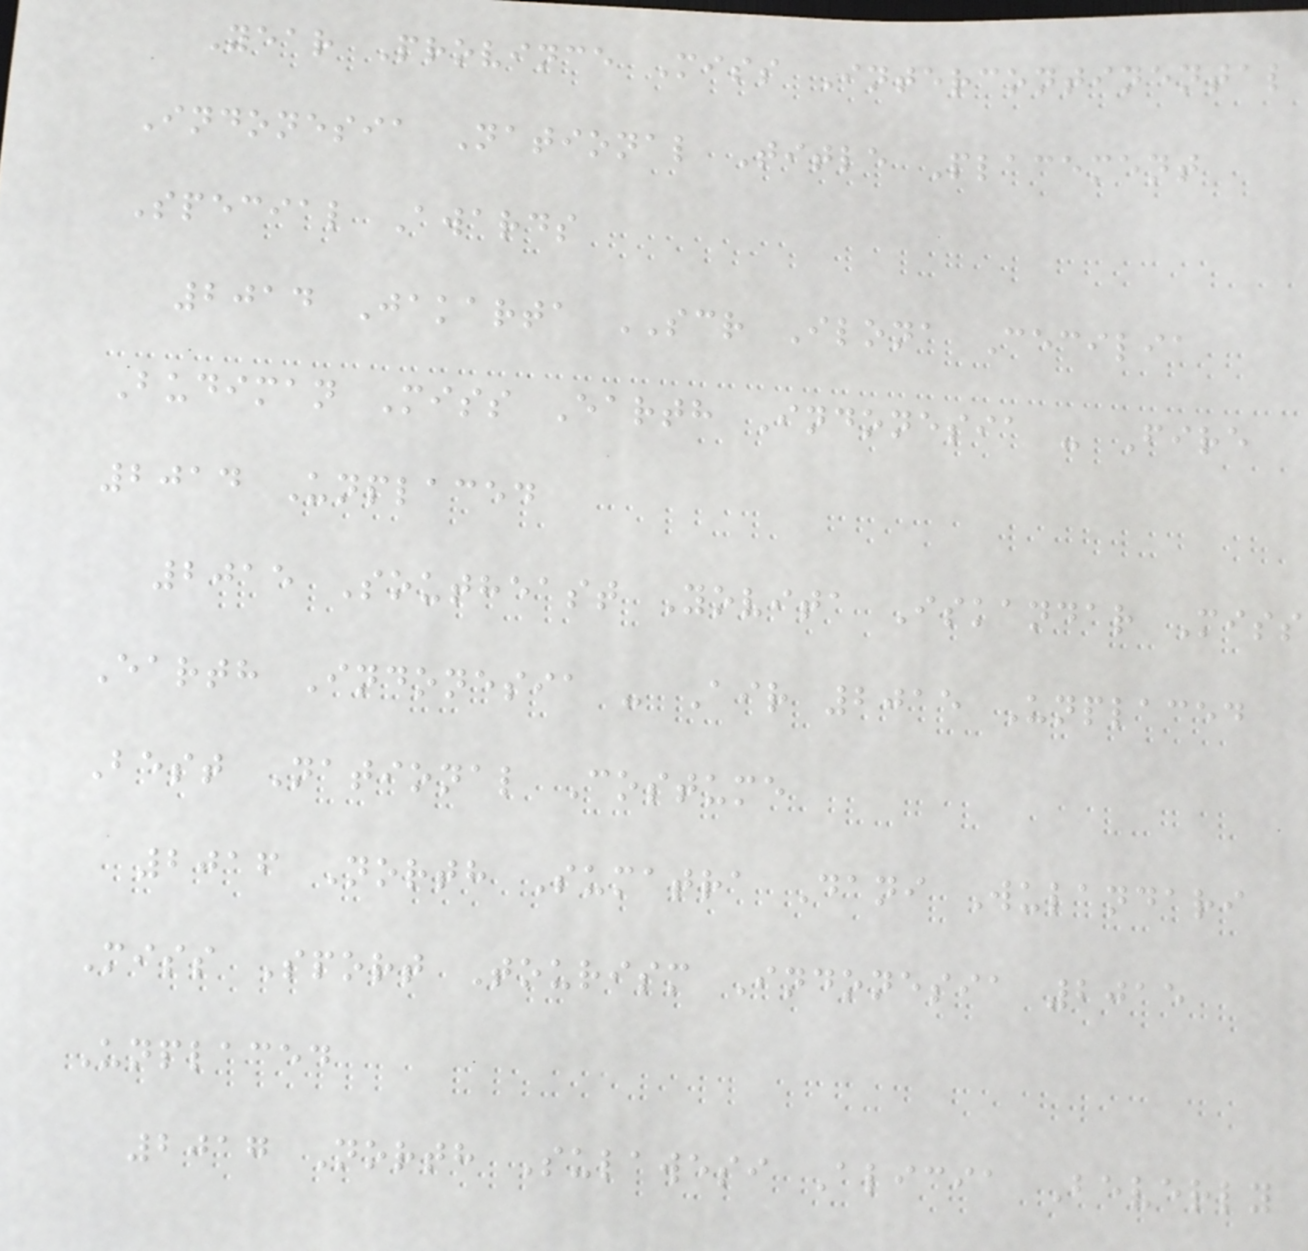Year Province Miss Intercontinental
Indonesia National Title Placement
Special Awards
2014 Jakarta SCR Ilona Cecilia
Budiman Miss Earth Indonesia - Fire
2014 Unplaced
2015 Southeast Yovita Iskandar Miss
Earth Indonesia - Air 2015 Unplaced
Best National Costume
2016 North Sumatra Dani Wulandari
Miss Sport Tourism Indonesia 2015
Unplaced
2017 North Sulawesi Alicia Beverly
